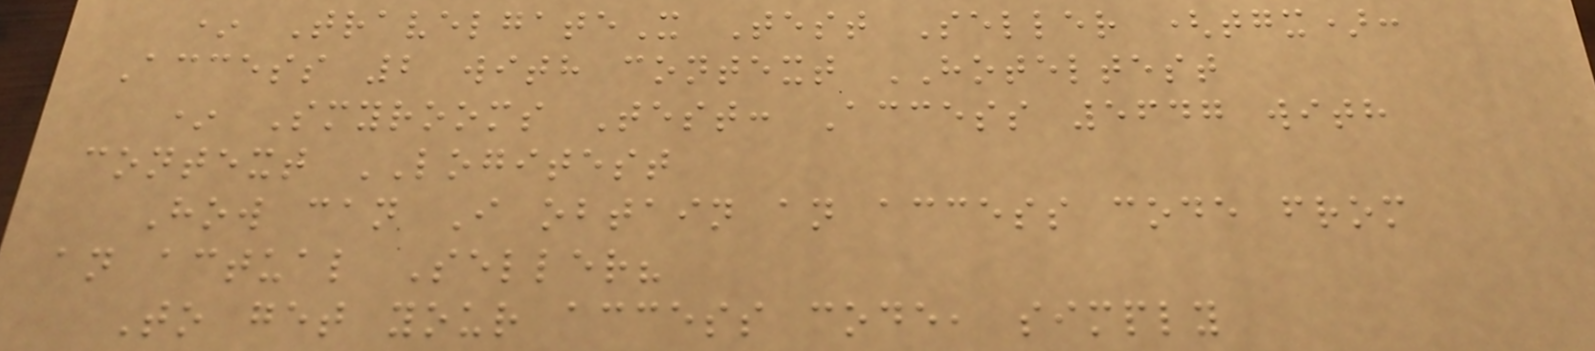* TravelgateX Test Seller (tgx):
Access 2 with context HOTELTEST
* Smyrooms Test: Access 5647 with
context LOGITEST
How can I obtain an access code from
an actual Seller?
To get your access code, simply
